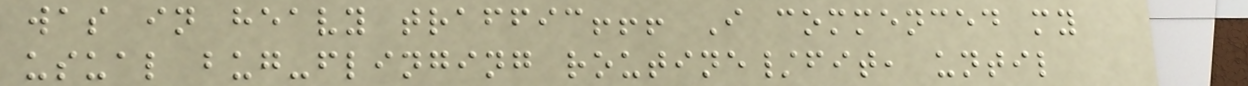was in heavy traffic!!! I commenced my
usual bug-flinging routine/fit, until
